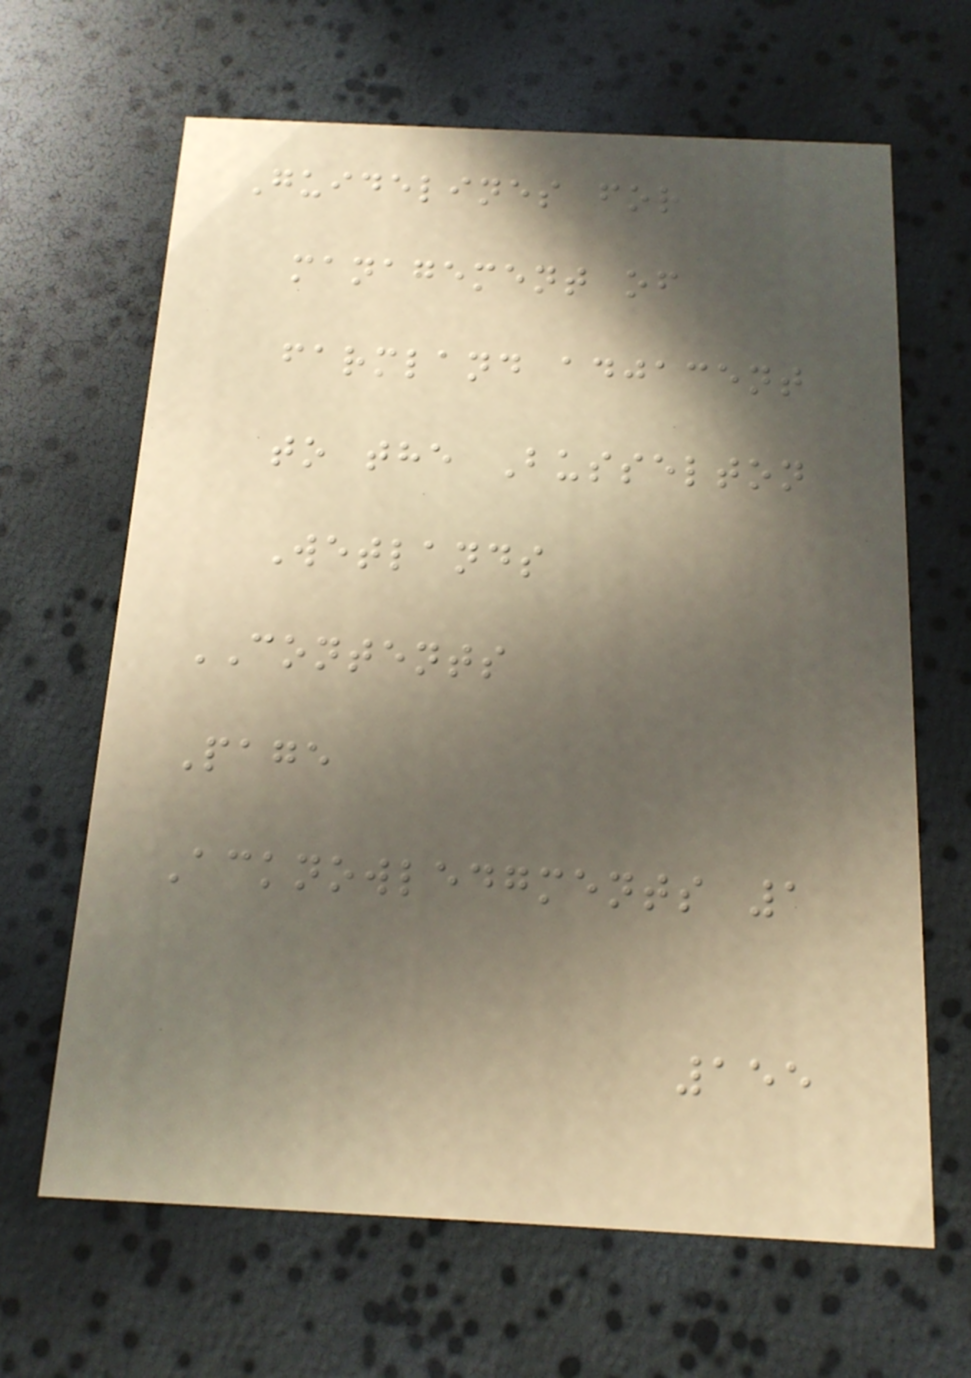Guidelines for
management of
farmland adjacent
to the Busselton
Wetlands
CONTENTS
Page
Acknowledgments 1
155
